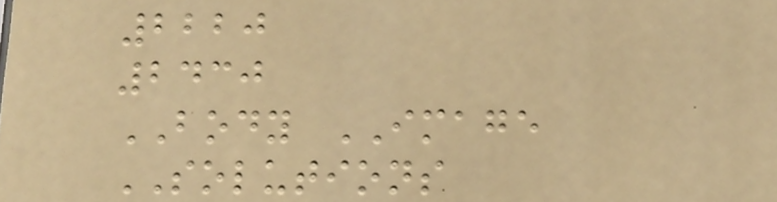2220
2430
BODY IMAGE
SOLUTIONS
